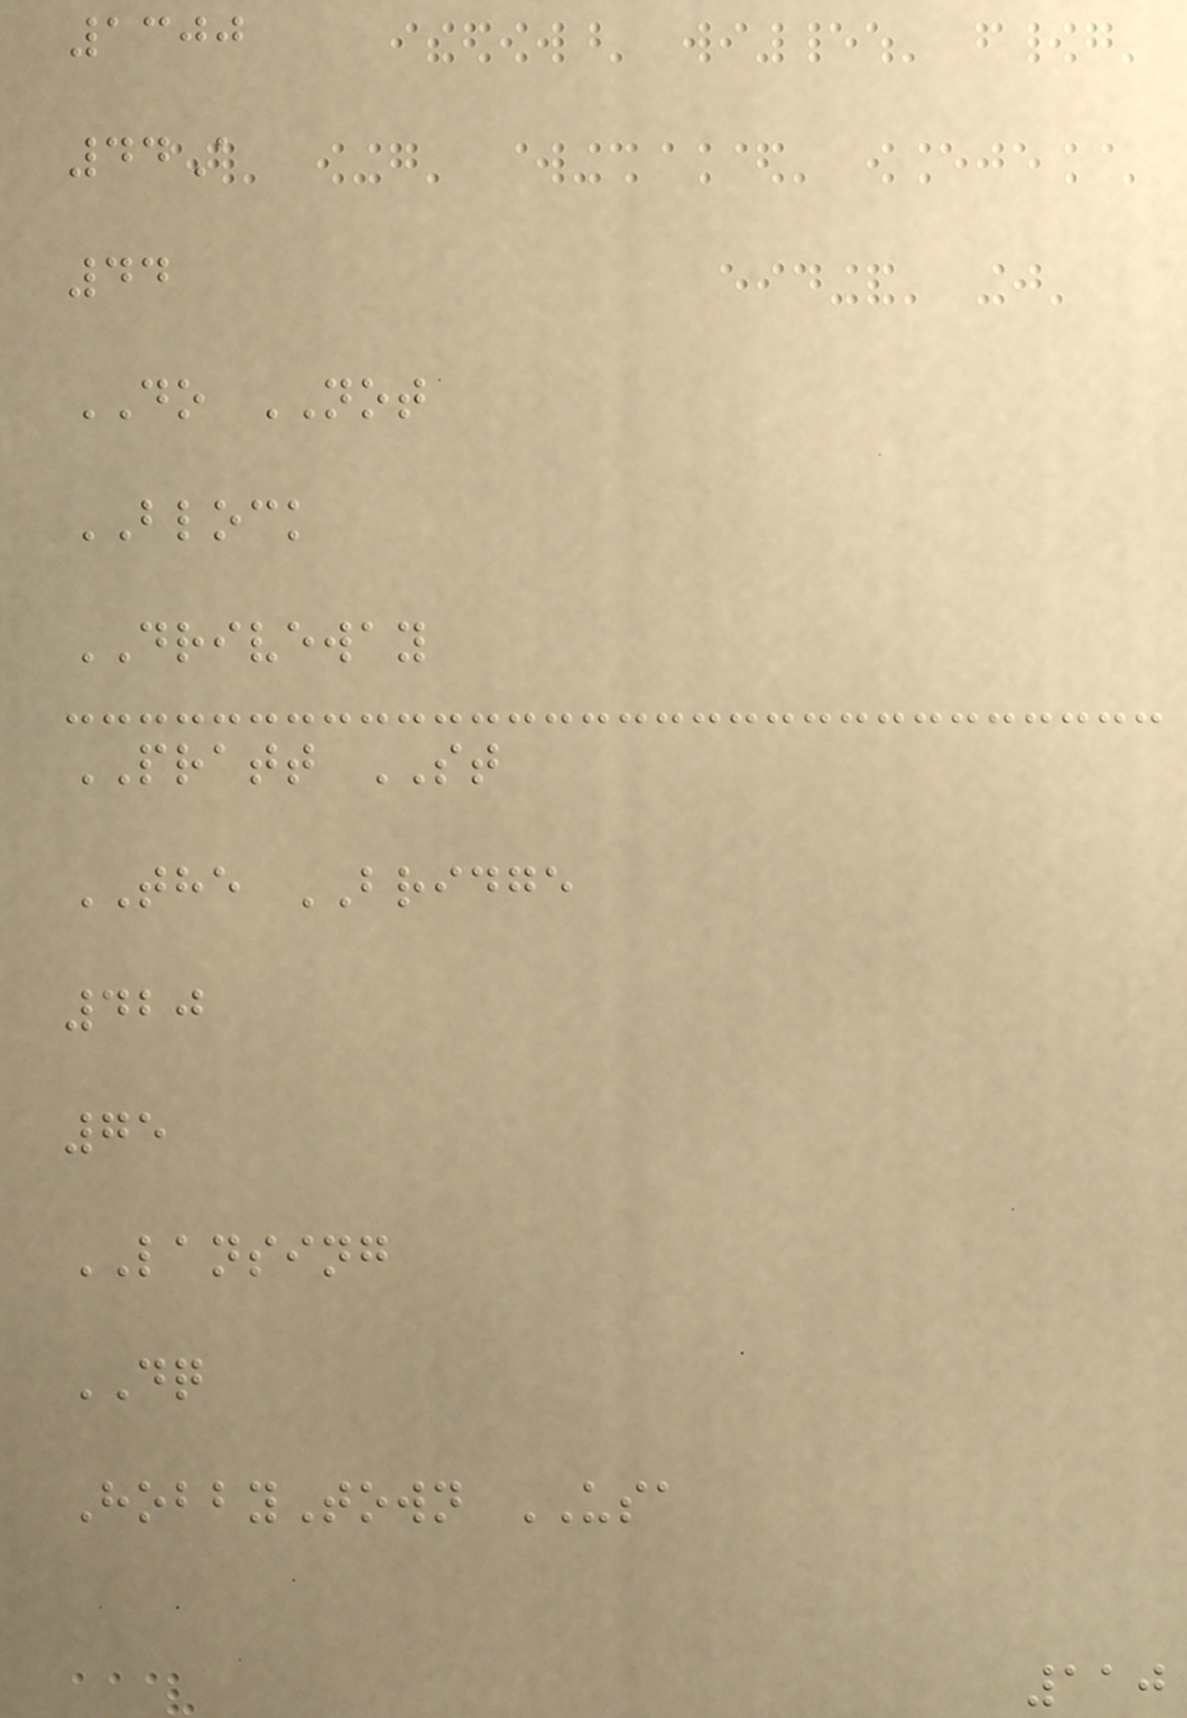1300
44A
44
DO NOT
BLOCK
DRIVEWAY
PRATT ST
THE BRIDGE
420
75
LANSING
DQ
HobbyTown USA
110
